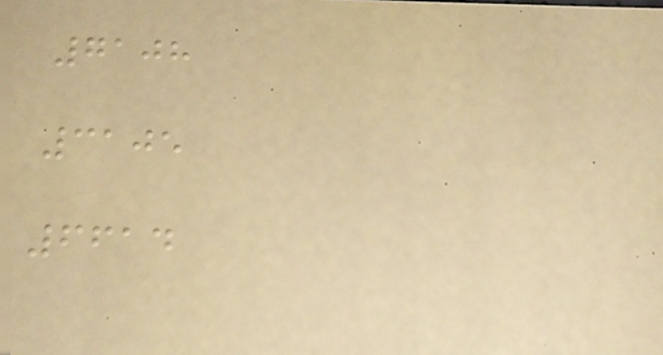7108
3105
6614
